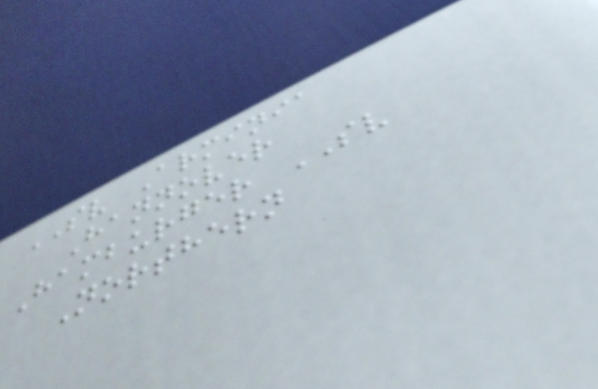SV Arminia
Hannover
Hamburger SV
Northern
